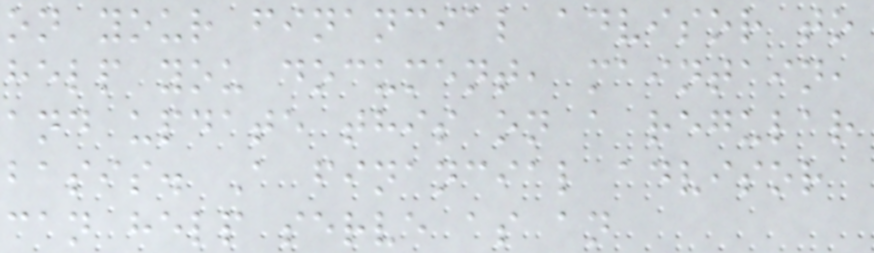on your financial advisor to
help you document, maintain,
and update this on a regular
basis. A financial advisor
can help serve as an
